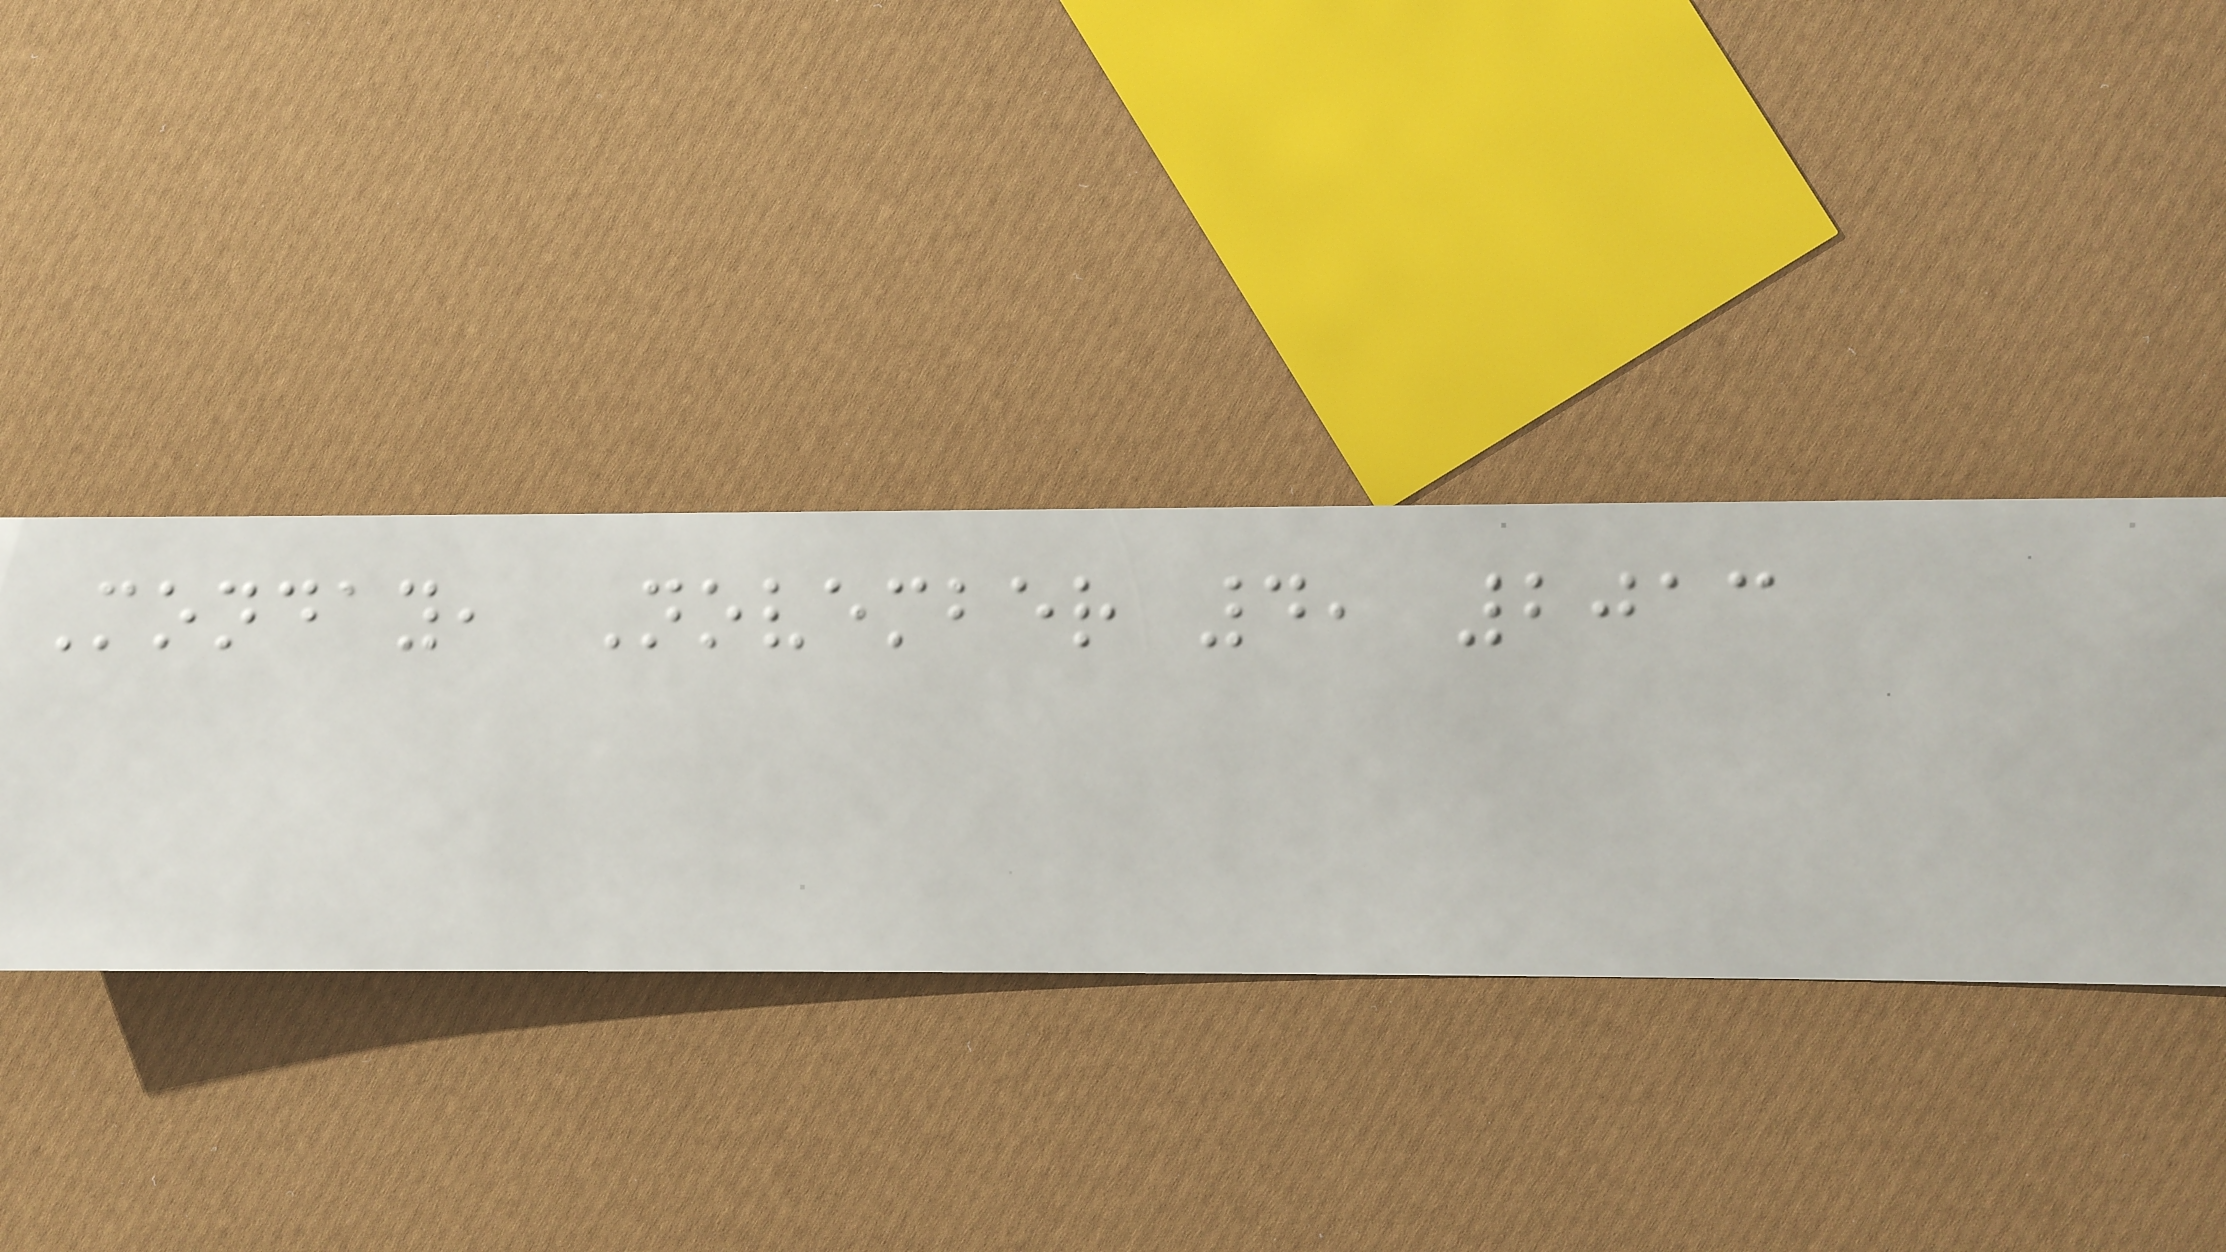Monday, November 4, 2013
